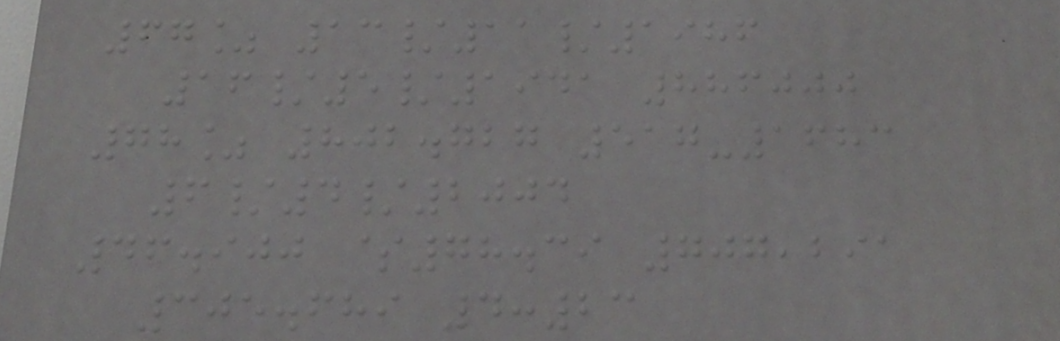67% 13/11/1986
16/5/1941 886000
78% 802.727 517-1683
6/4/2004
46.900 $78.39 707,291
305.689 4:23
